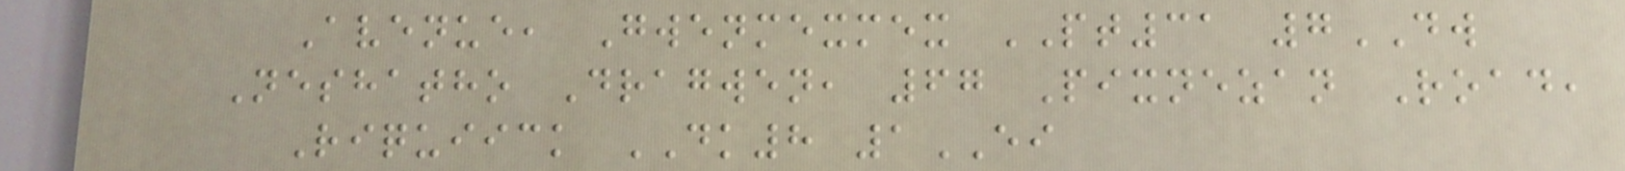Avenue, Gwenmexmex PT31 7DW
Neshatho Dragwen, 67 Pixnezan Road,
Riquiick DK8 1EI
